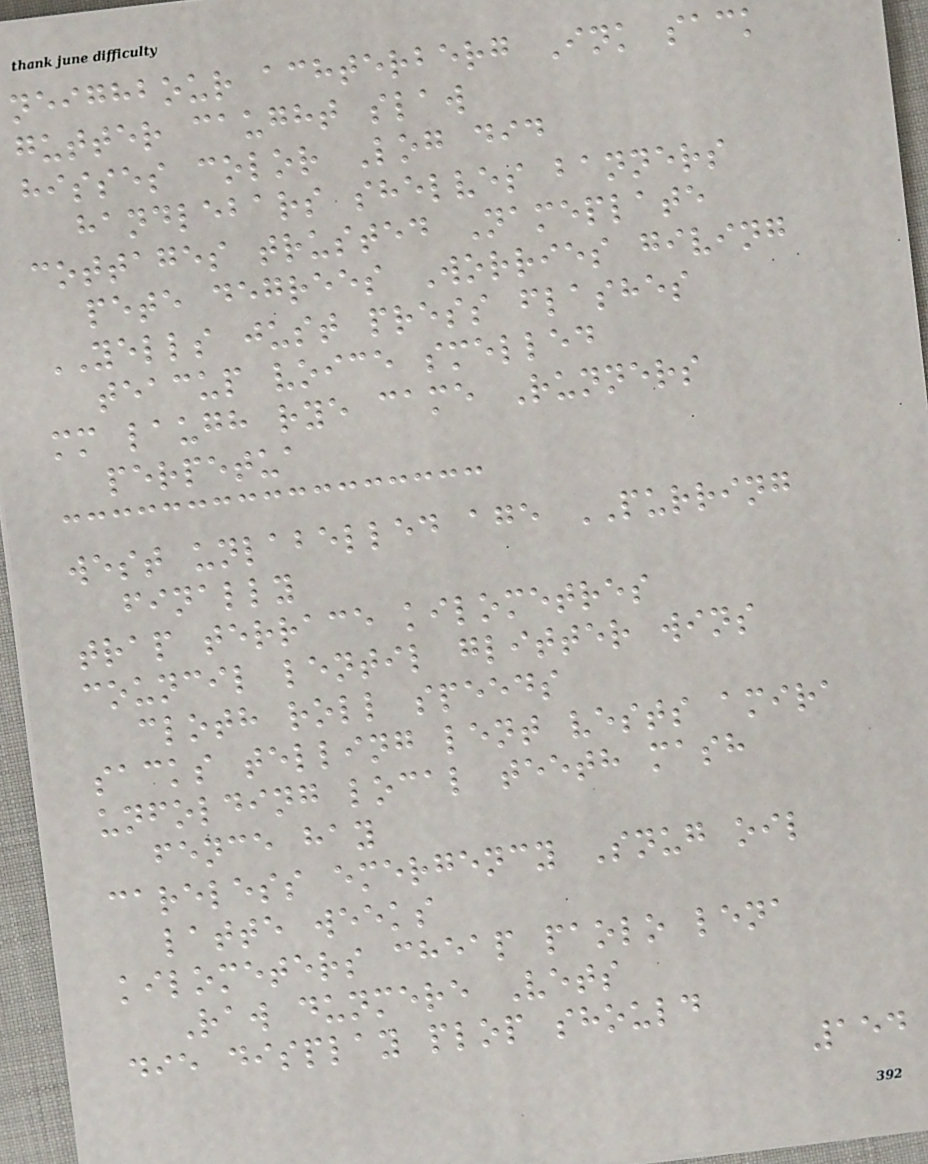neighbour achterberg Ink sack
gutter caught slaw
hisses color Log did
handlebars shelves banners
cottages trusted Nameplate
pete degrees Worries giving
YELLS just press flashes
teacup voice smelled
mm laugh rye came Runners
perpetua
west unlabelled age PURRING
finally
trap terrace kilometres
council lentil glitter wins
cloth roll speeds
sacks telling lent vests amira
unfolding local teeth mash
fence hay
careless emergency Snug oil
latte weeks
kilometers cheap paolo lena
Raw dunmere Vets
die display plop should
154
